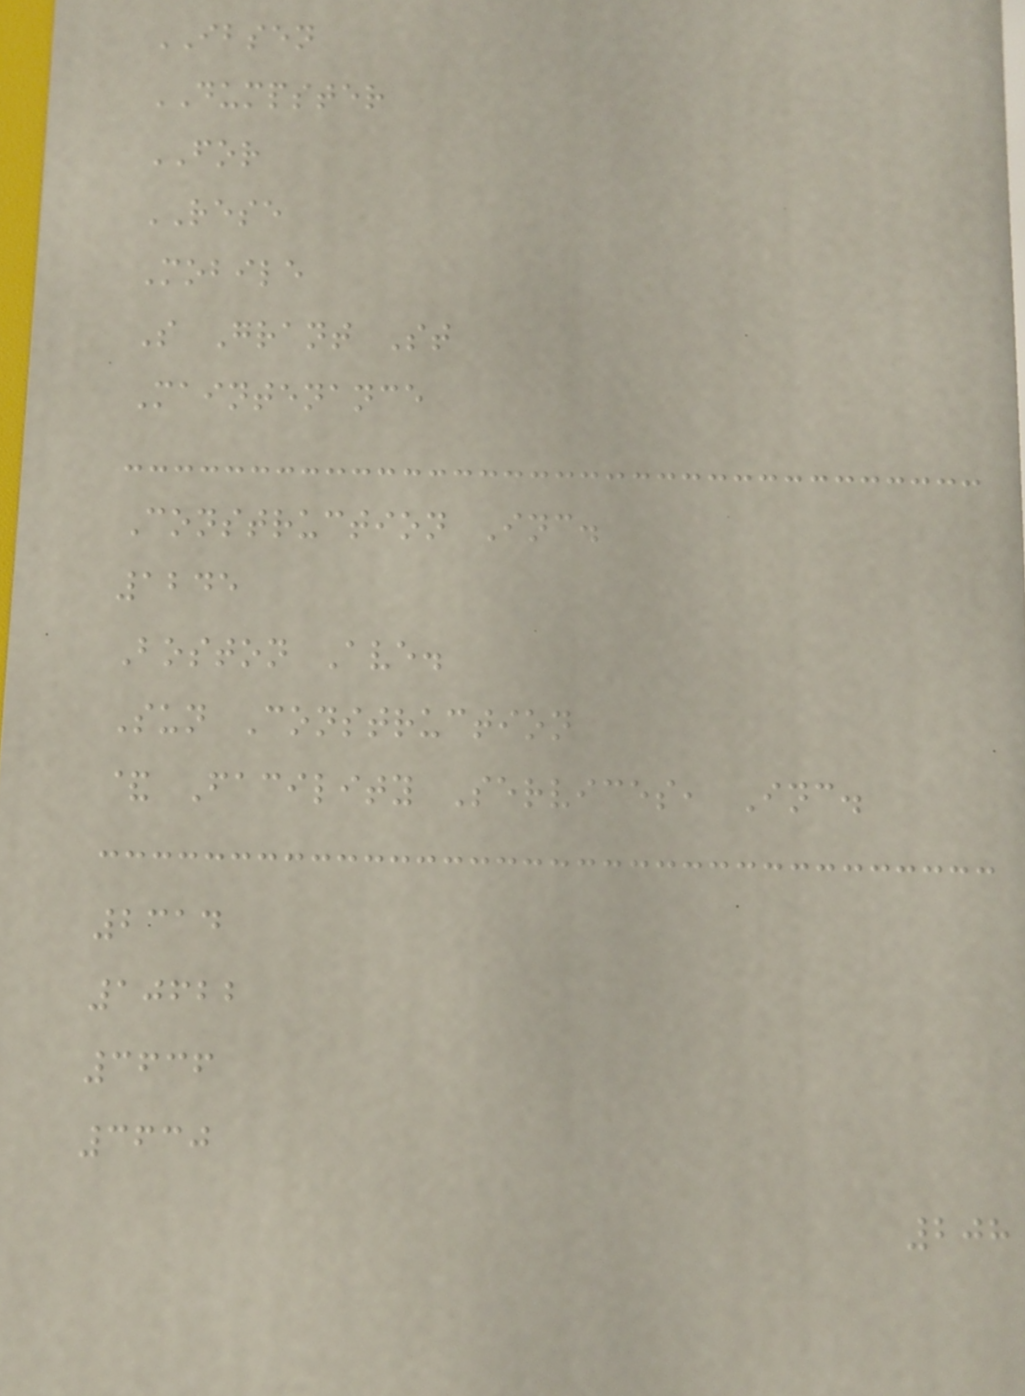IBSEN
DUMPSTER
FOR
RESE
Mobile
S Grant St
Maintenance
Construction Inc.
1245
Boston Ave.
Sun Construction
& Facility Services, Inc.
2314
10622
3636
3630
208
